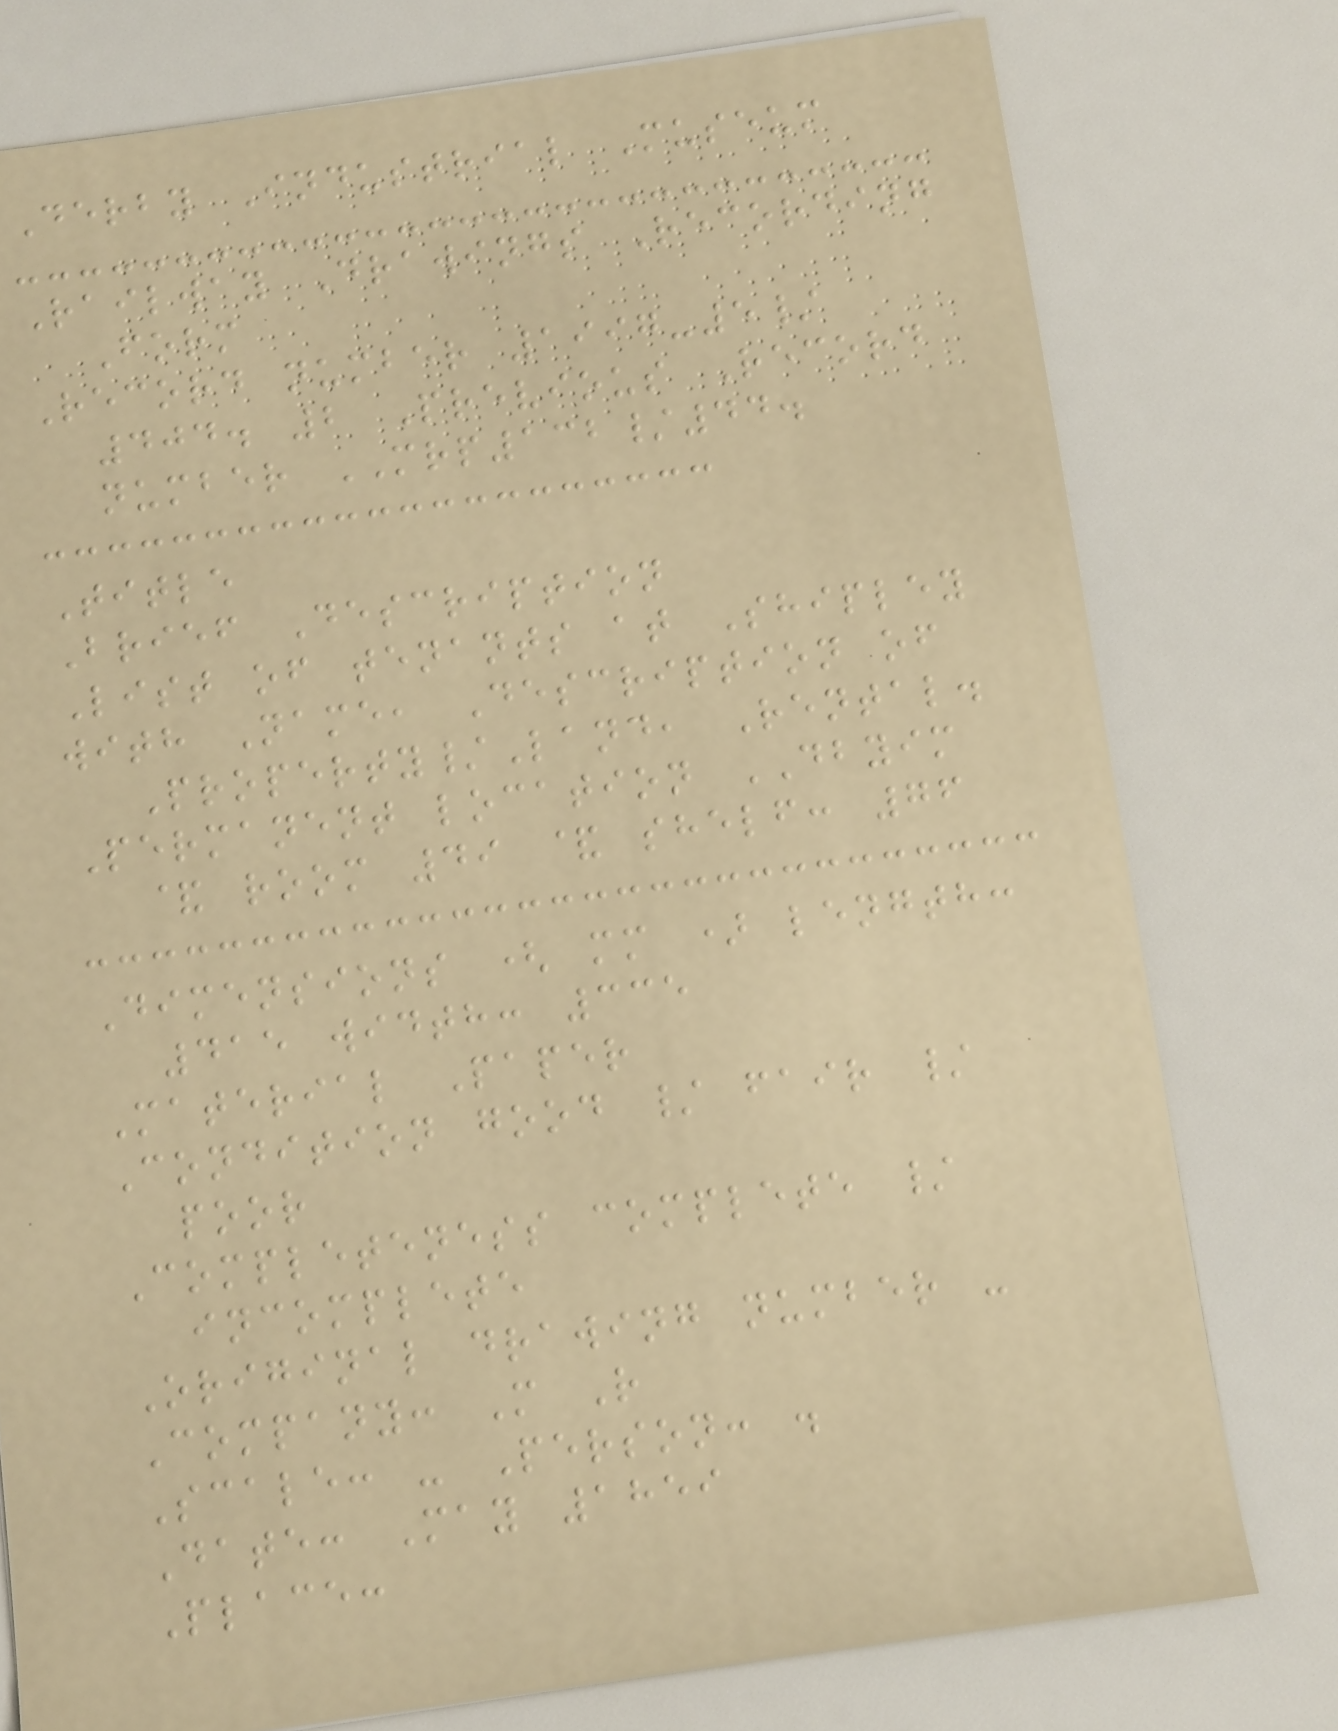Derby Industrial Museum
Railway Drawings Recording
Form
Record number 1997-5/
404. 2 Previous Record
number MRP132/44.
Title
Brief Description
List of tenants at Shipley
with Name, Description of
Property/Land, Rental.
Permanent location DBYIM
& room 49 & shelf: 76
Dimensions ( mm ) length:
415 width: 335
Material Paper
Condition good / fair /
poor
Completeness complete /
incomplete
Original drawing number -
Company: M R
Scale: - Person: .
Date: May 1859
Place:
